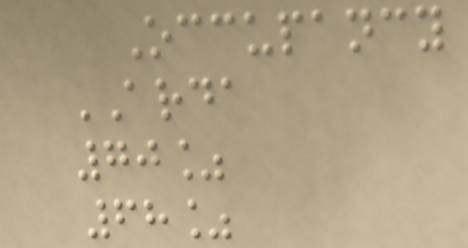Occupancy
ARDA
70%
68%
